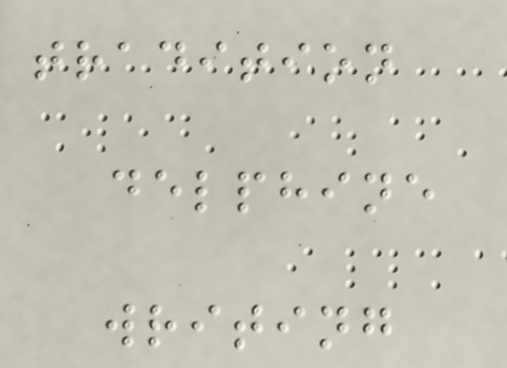tradition
delphine
writing
